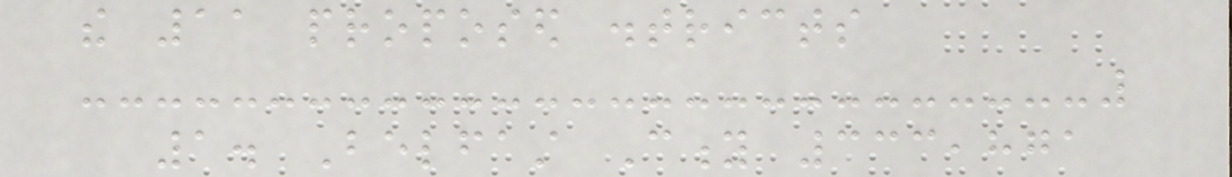the 11 proposed districts
1. Belfast City 333,871
